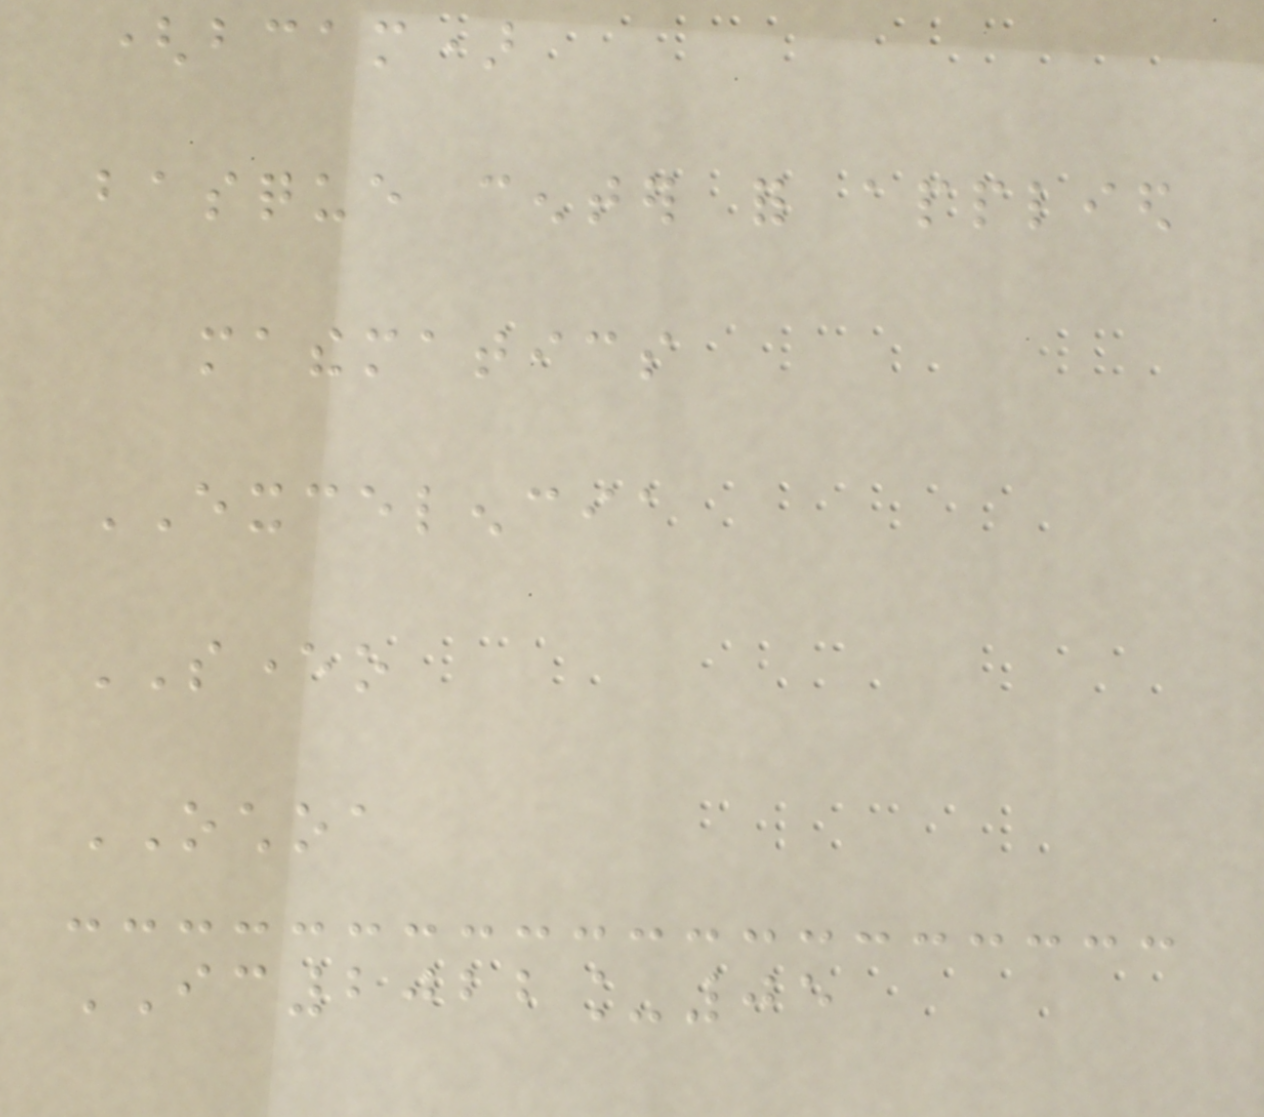(bcam)
basque center for applied
mathematics
EXCELENCIA
SEVERO
OCHOA
IC2022_05
